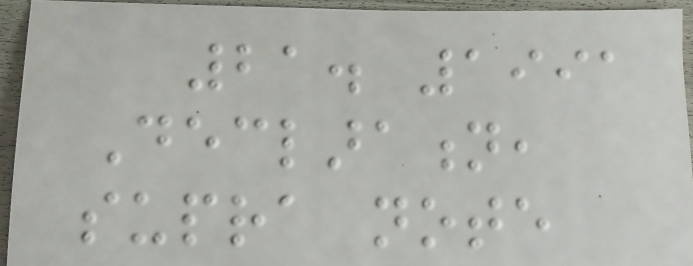21. 1991
Declaration,
supra note
